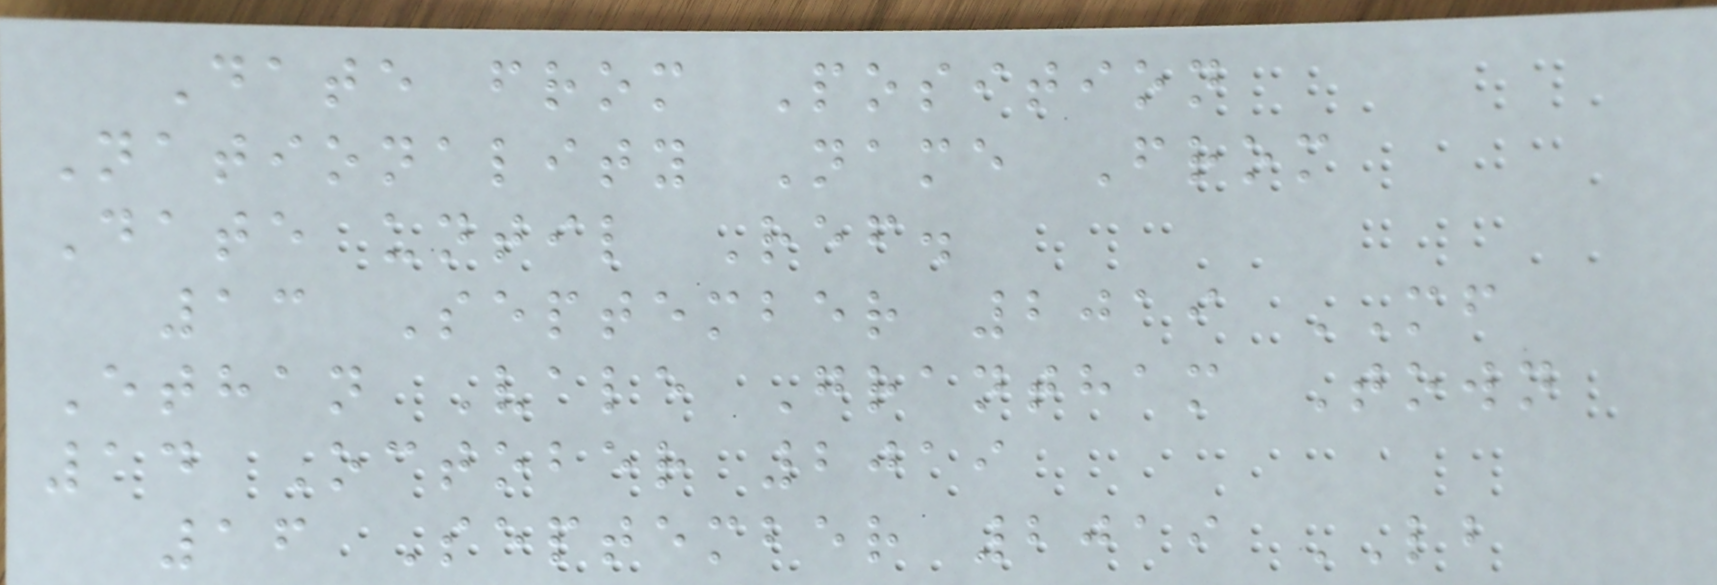Date from Position
Nationality Name From
Date until Ref.
13 September 2019 MF
Ethan Vale Grantham Town
14 October 2019
16 September 2019 LB
